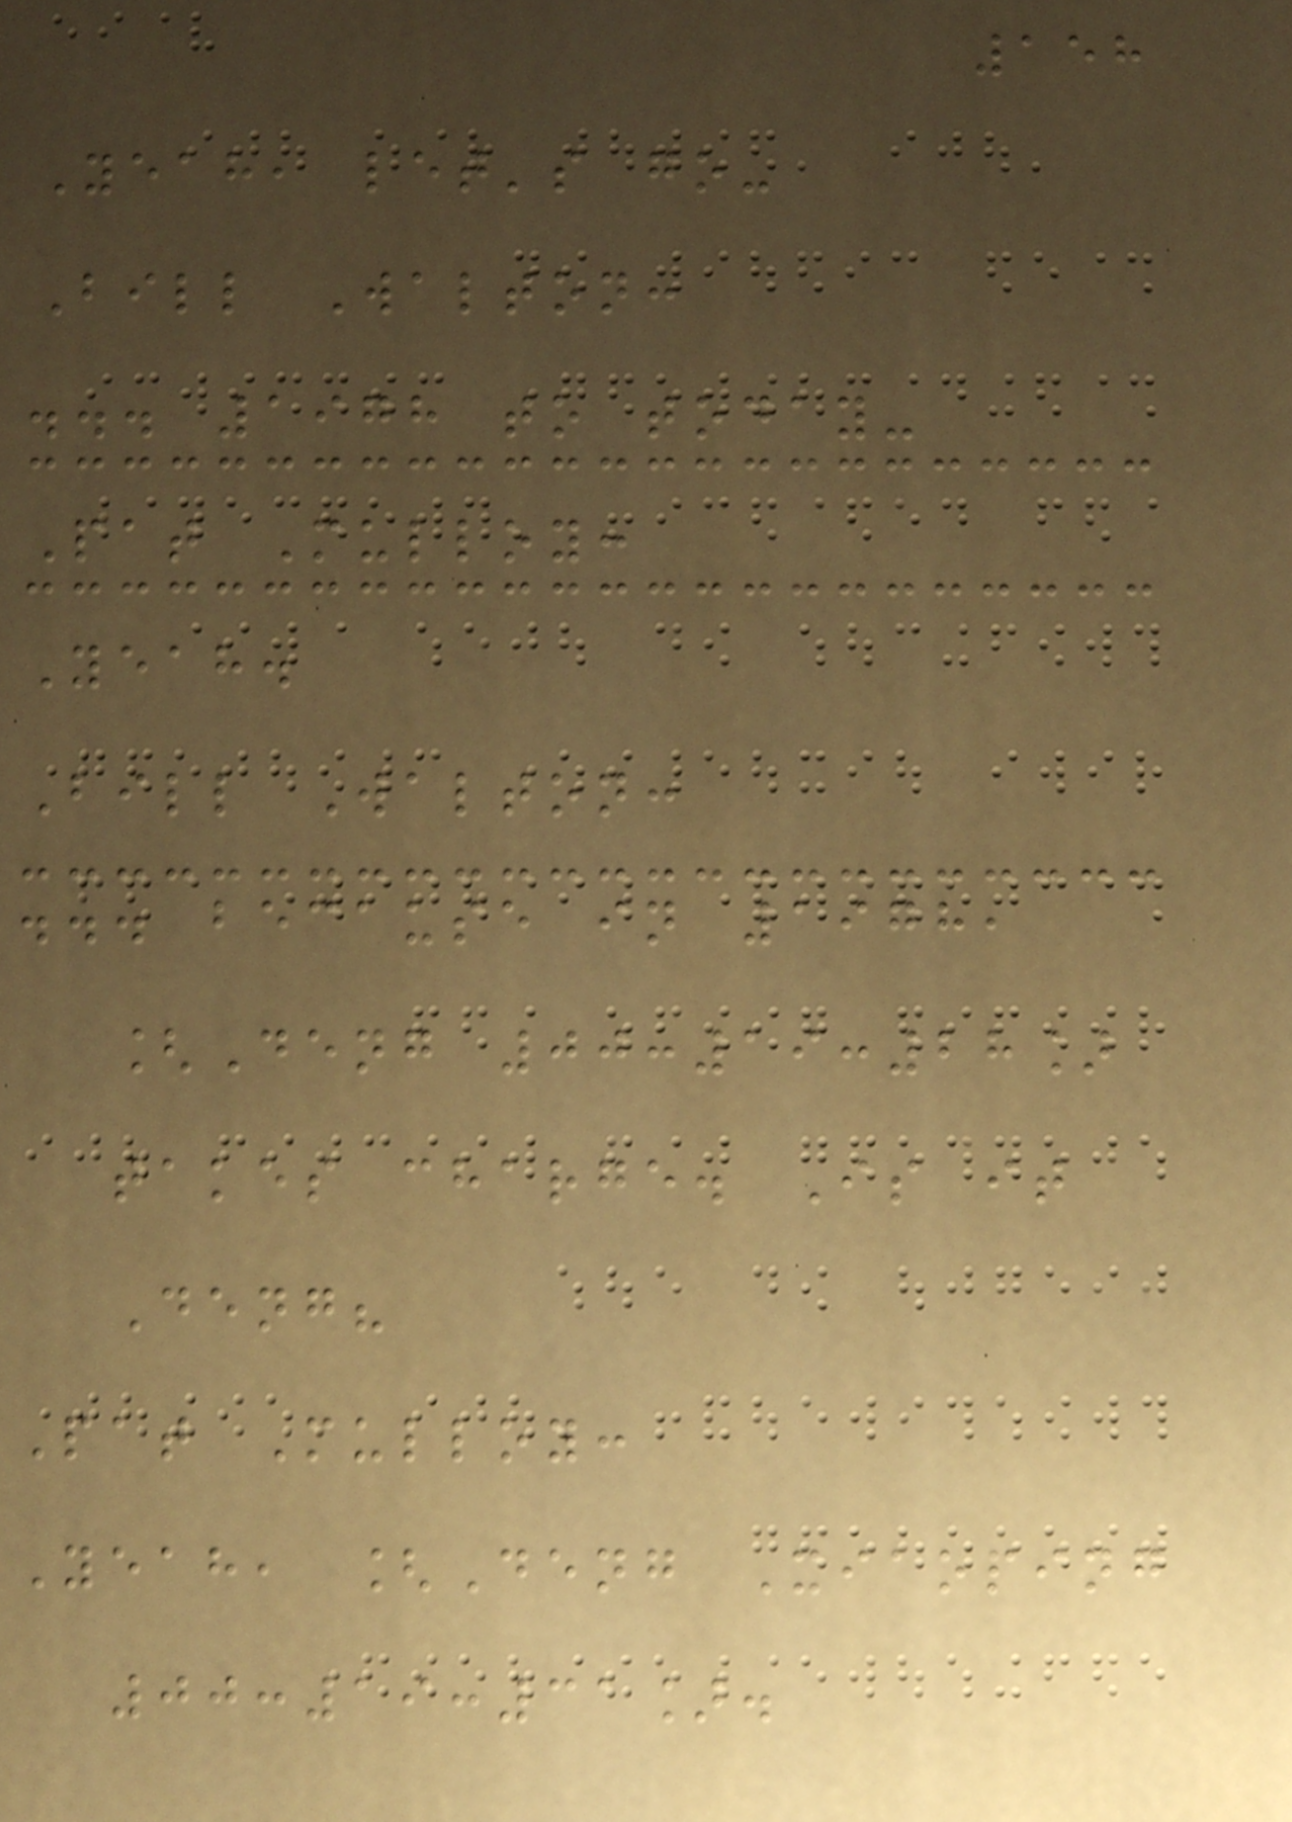158
Yeah, let's go-
Bill Walton:
... 1978 to today-
Pat Mulloy:
Yeah.
Bill Walton:
... because in 1978,
[Deng 00:19:28]
takes charge. Is it
Deng?
Pat Mulloy:
Yeah, [Deng Xiaoping
00:19:31].
